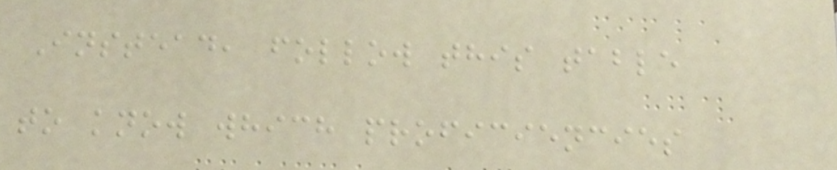Instead, follow this table
to know which proficiencies
